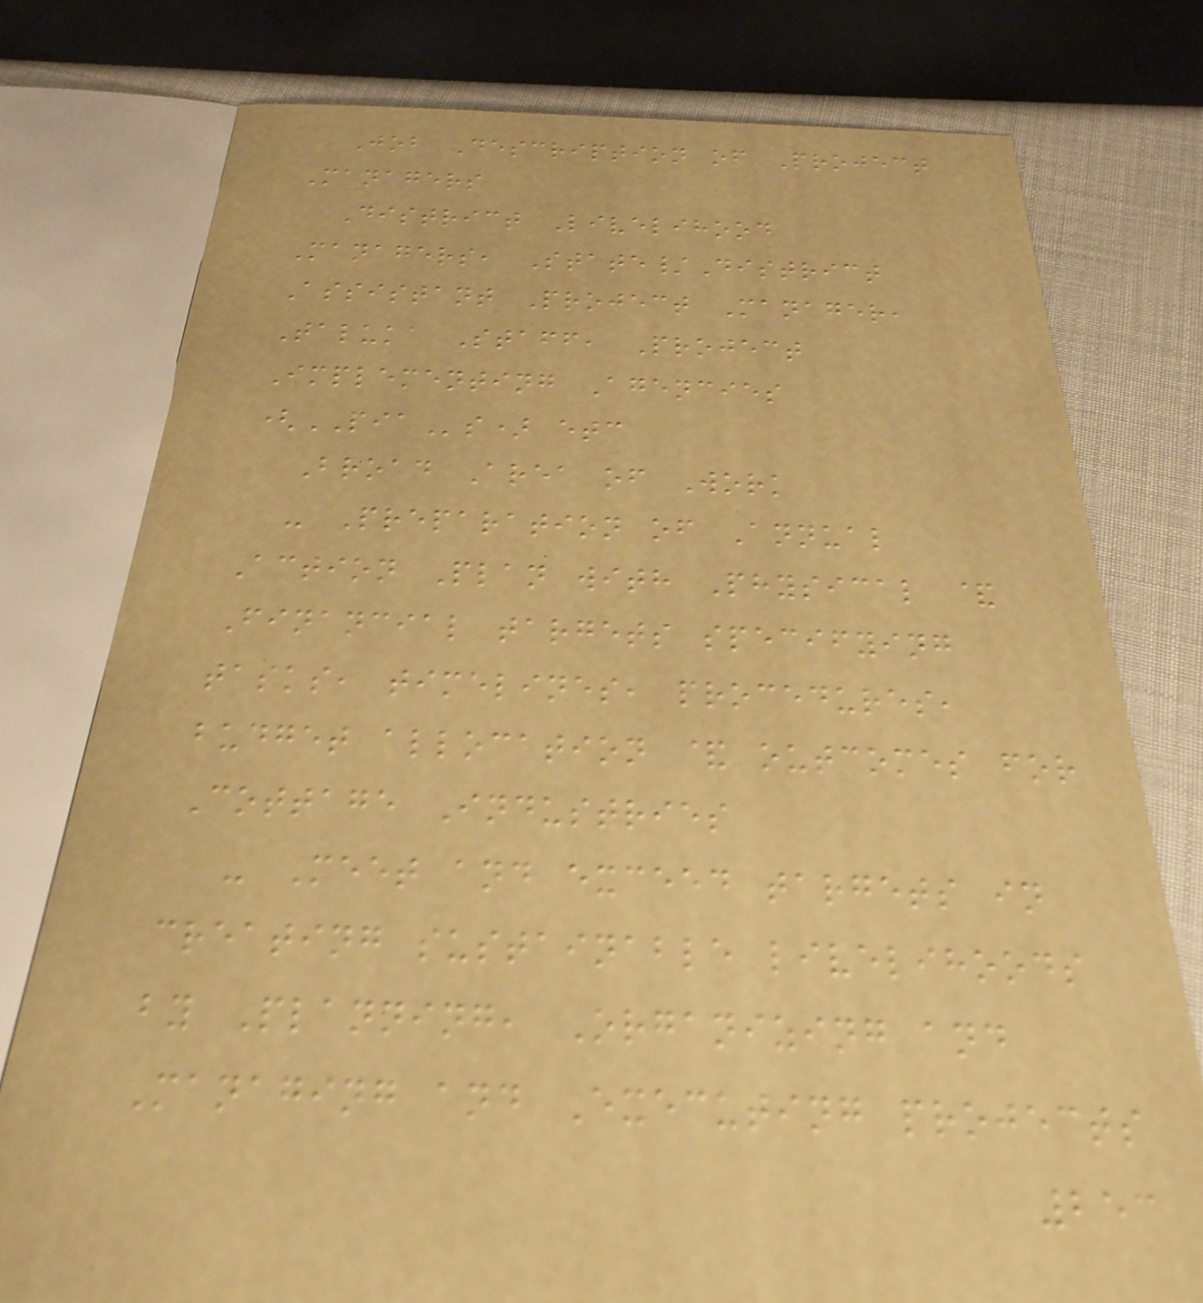Job Description of Project
Managers
District Livelihood
Managers, State/District
Assistant Project Manager,
Taluka Staff, Project
Implementing Agencies
(PIAs) etc
Broad Area of Work
- Preparation of Annual
Action Plan with Physical &
Financial targets specifying
tasks, timelines, procedures,
budget allocation & outcomes for
Cottage Industries
- Meet and exceed targets in
creating sustainable livelihoods
by Planning, Organizing and
Managing and Executing projects
253
